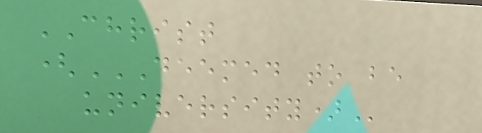CHRIST
(DEEMED TO BE
UNIVERSITY)
